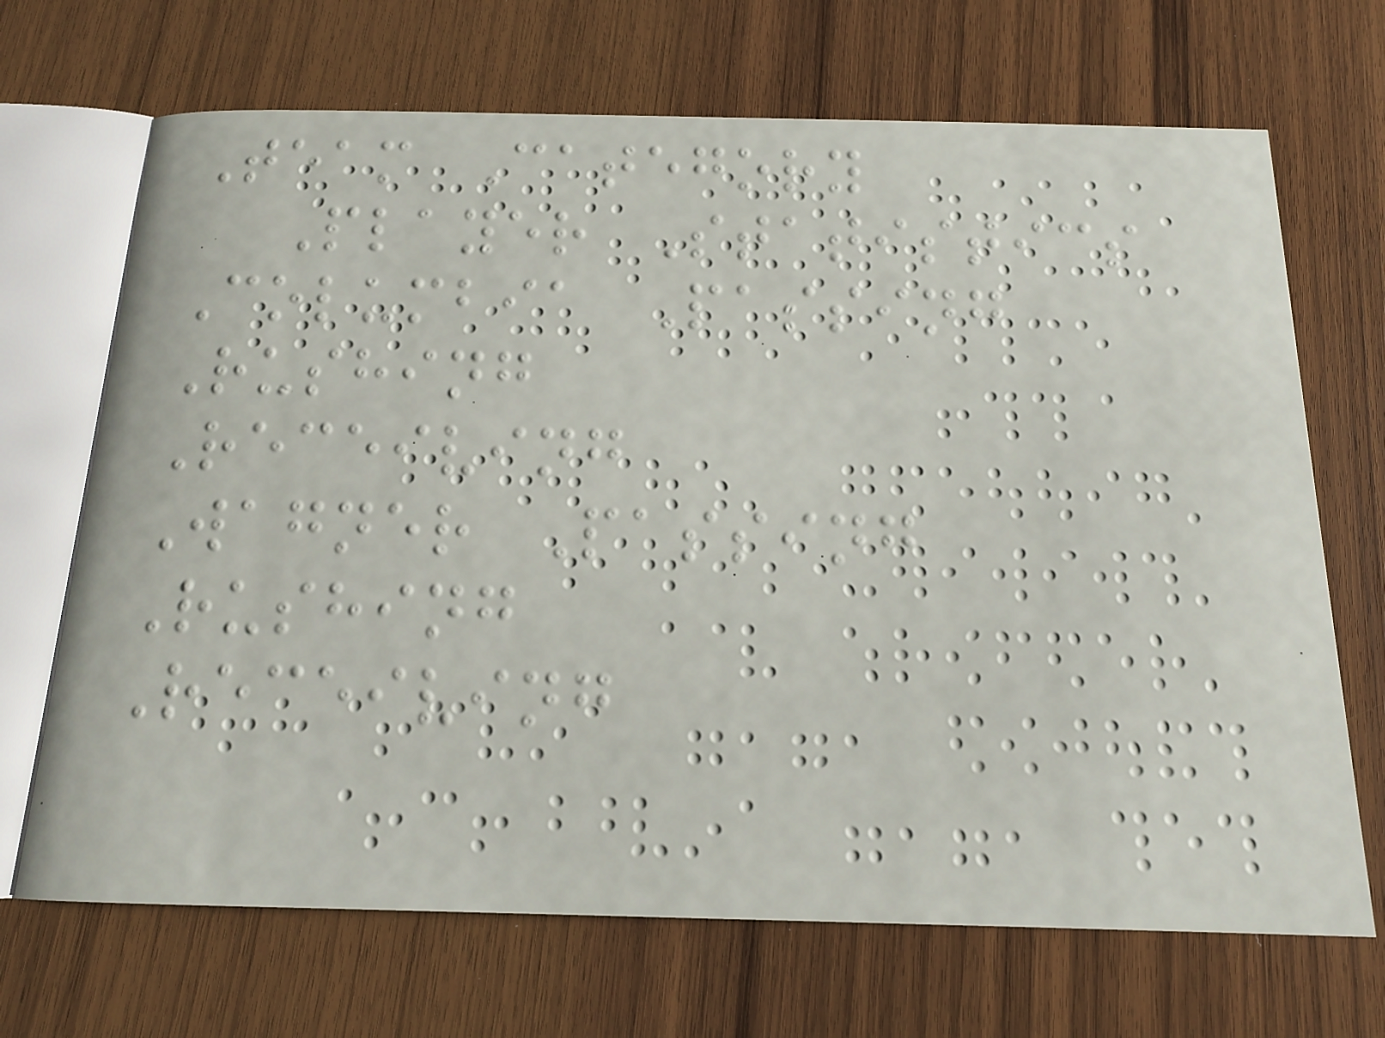Team Category
Player Statistics
Columbia Passing
Rushing
Receiving
Wagner Passing
Rushing
Receiving
